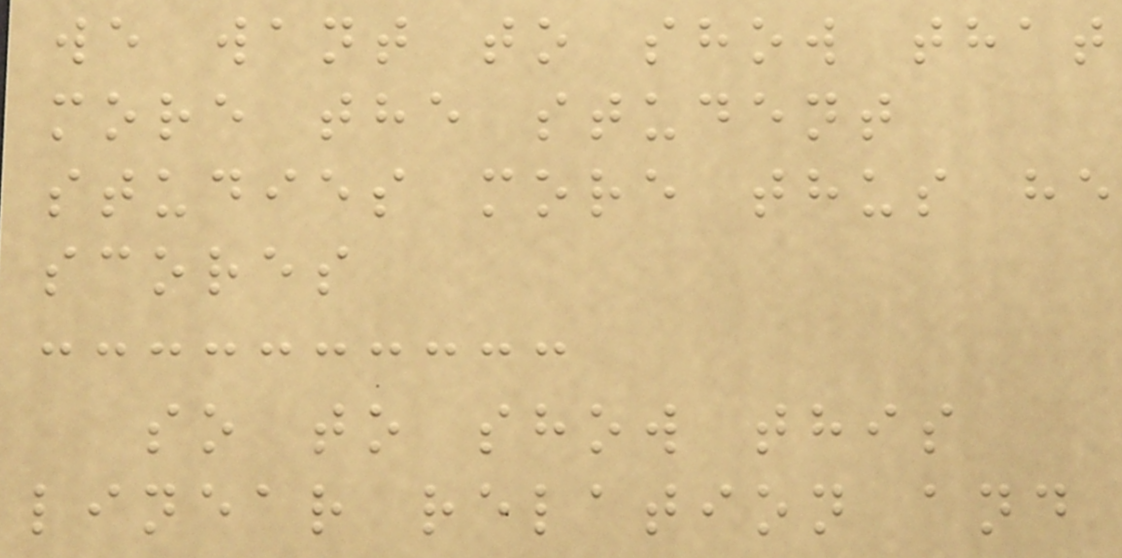we want to show that
more the student
studies more thus he
scores
so to show this
linear relation and
